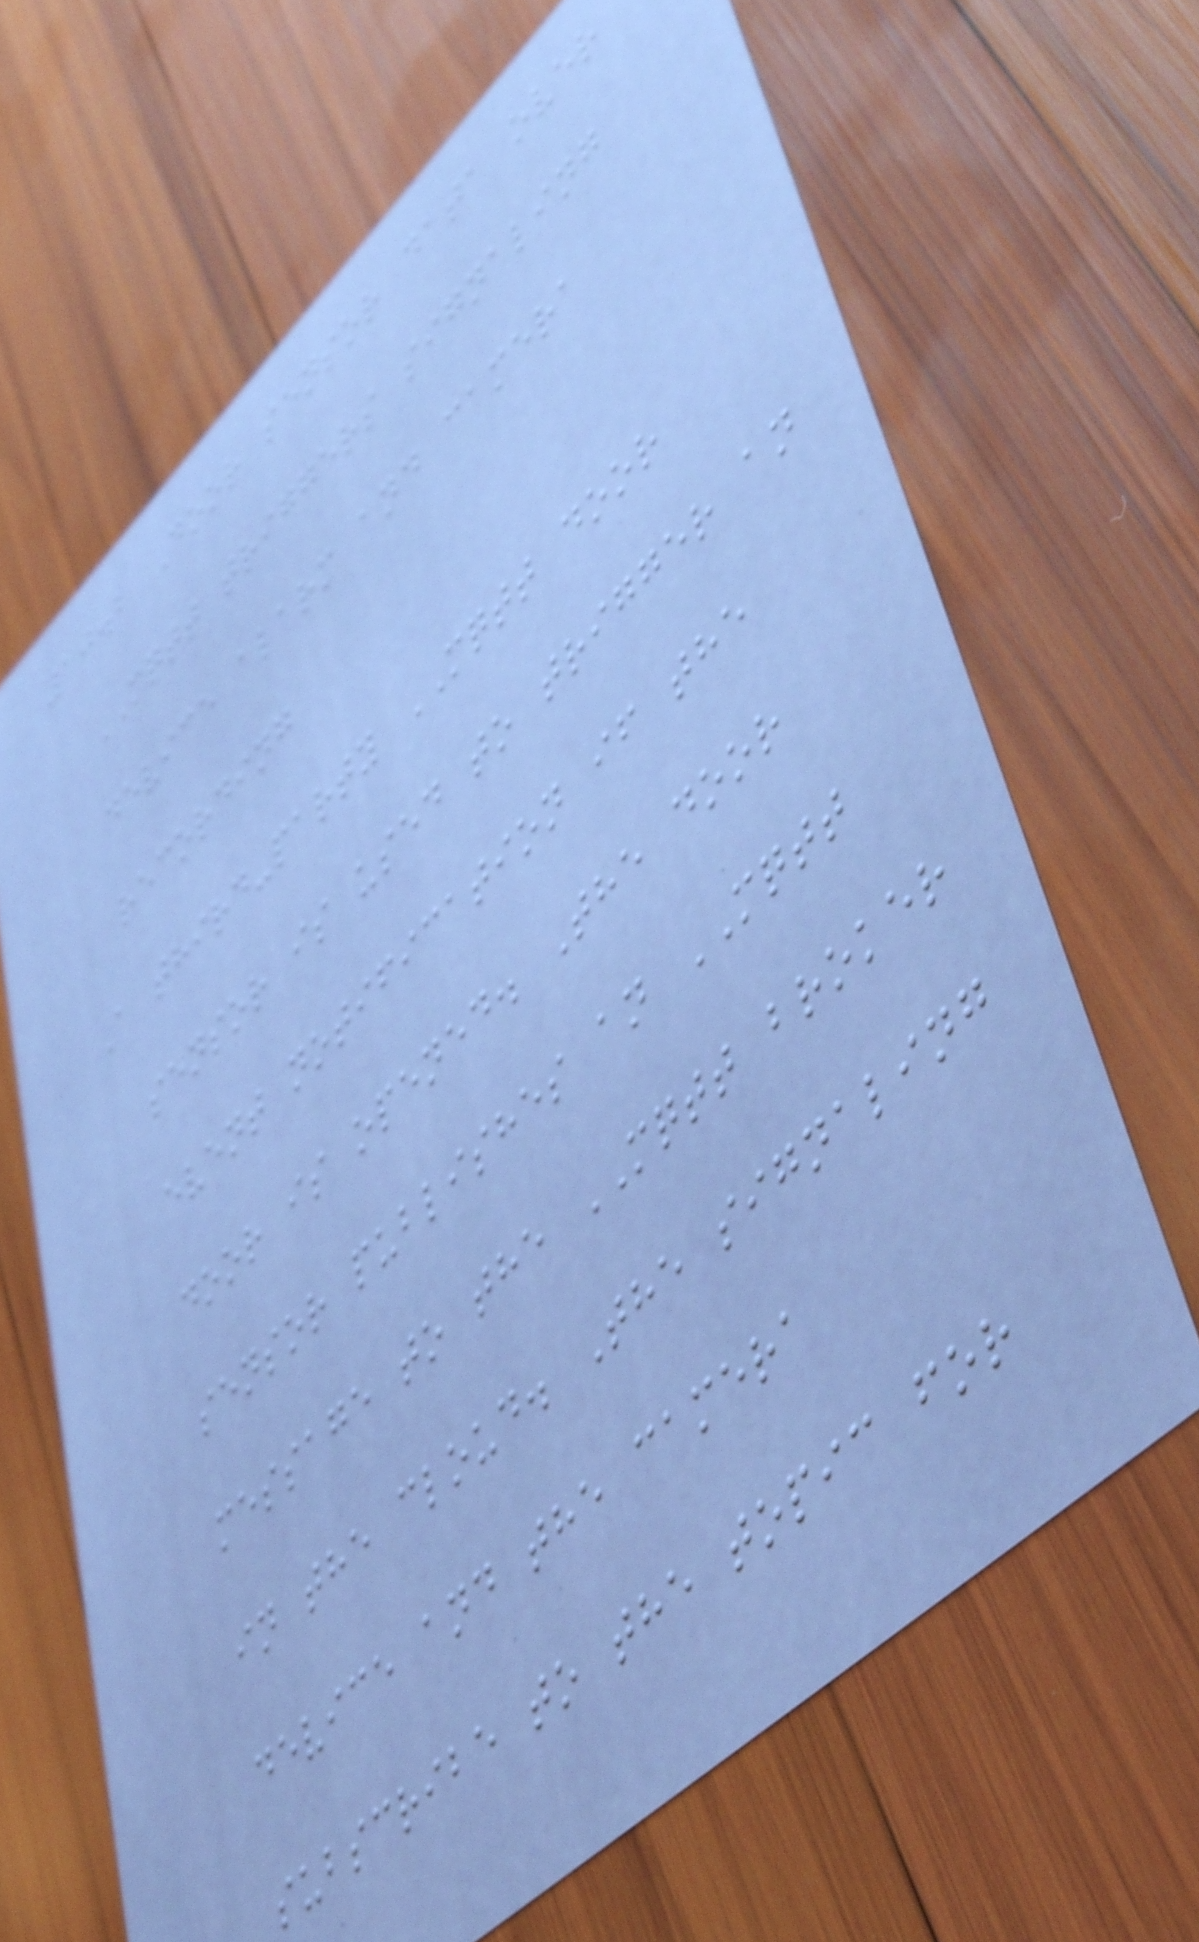10.2 Door sensor data over
MQTT triggers signaling
device alarm and camera
recording
A third-party MQTT door
sensor is used to trigger an
event notification if the
door is opened. The door
sensor publishes an MQTT
message to the MQTT broker
in the cloud. The signaling
device and the camera
subscribe to the topic for
